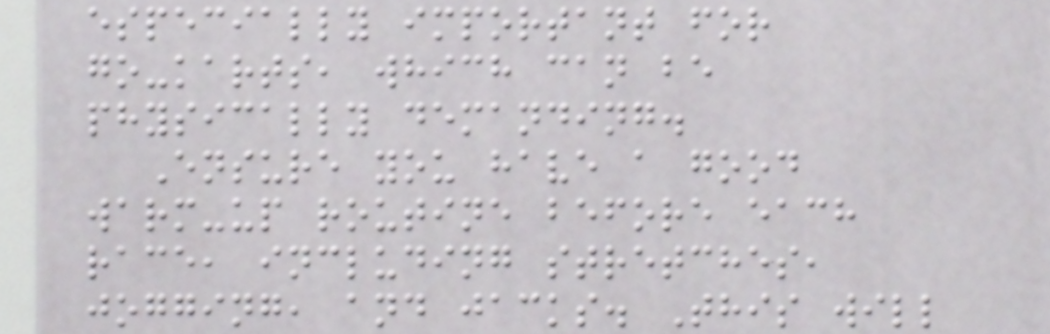especially important for
go-karts, which can be
physically demanding.
Ensure you have a good
warm-up routine before each
race, including stretches,
jogging, and jacks. This will
